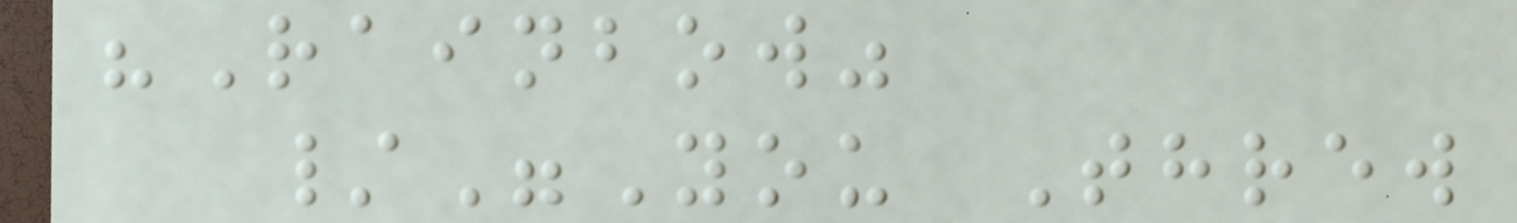"Rainbow"
/"You Threw
